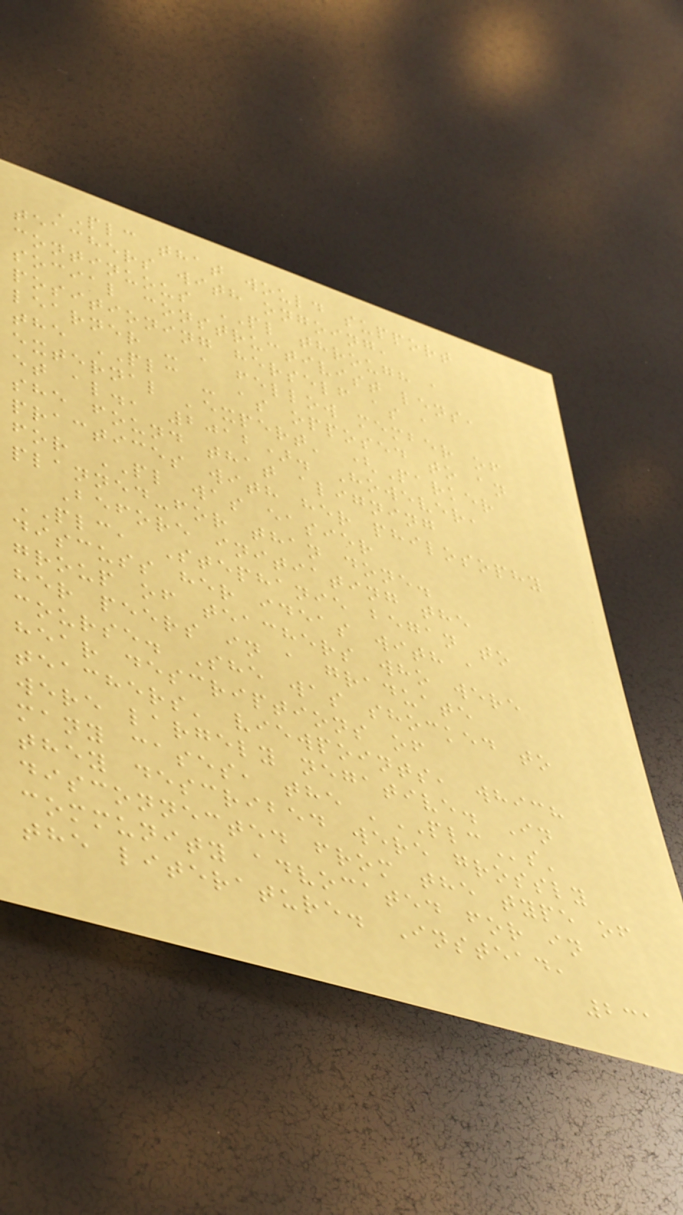PLC that would support
teachers with ongoing,
continuous PL through a
social constructivist lens,
positioning herself as a
learner - a fellow member of
the PLC - as opposed to an
external 'expert' (Parker
et al., 2012). However,
she found that aligning
practices with her philosophy
for PL was easier
planned-for than done.
Before initiating the
PLC, Stephanie began to
discuss her ideas with a
group of teachers who were
her peers in a graduate
course. She was shocked to
hear descriptions of
teachers' viewpoints, which
were largely negative. In
many cases, the 'PLCs'
they described were grossly
disconnected from the type of
community advocated for in
the literature. Instead,
231
